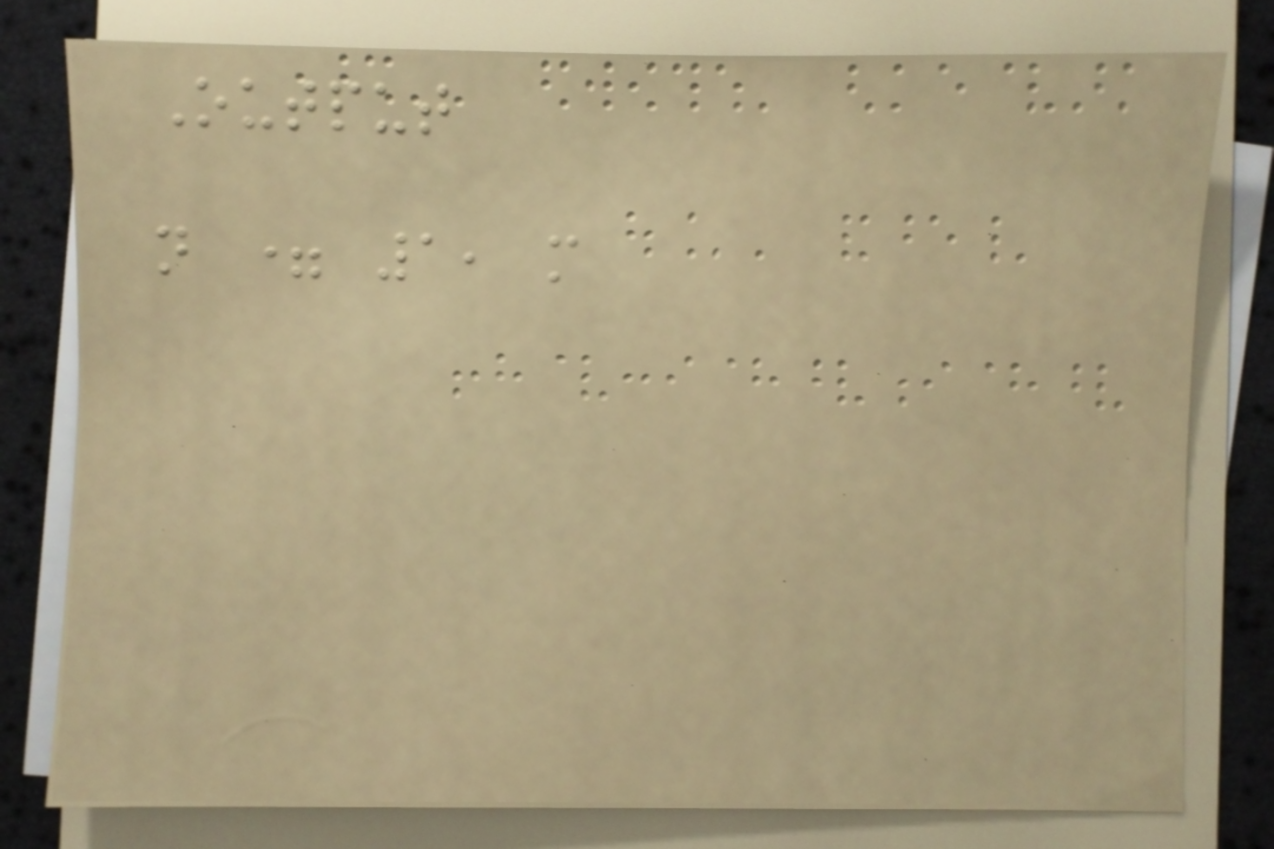Output
n = 1, m
